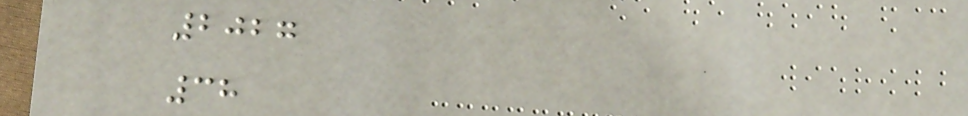2027
38
